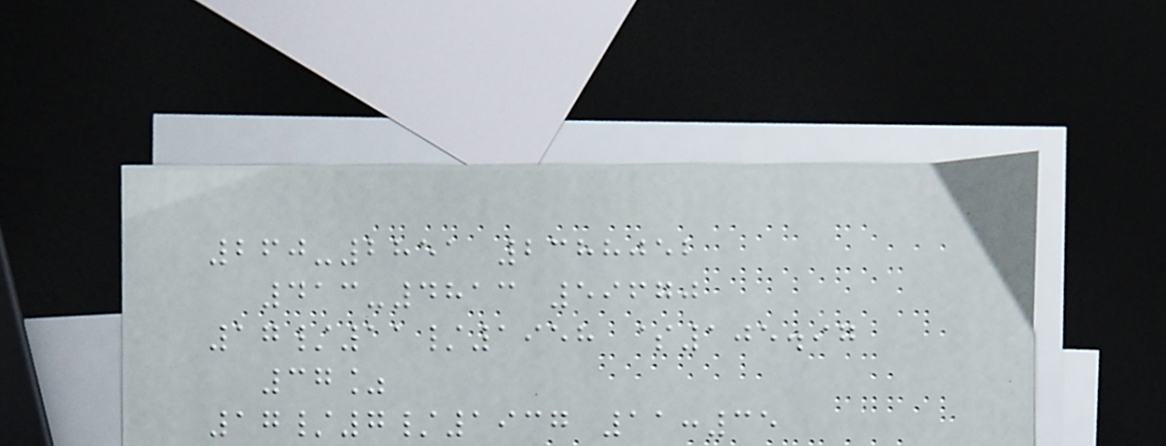260-2851 2388052
413-4813 59670
17/11/1958 $105.97
37%
17/7/1937 11:35
